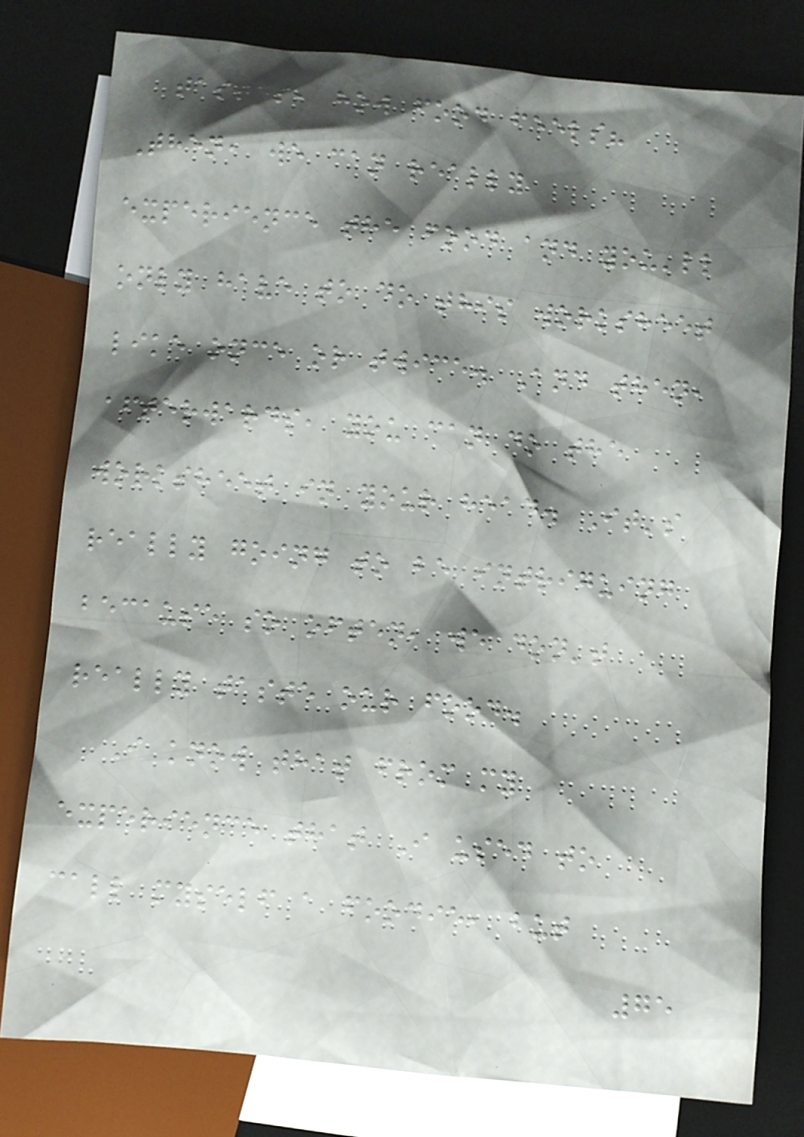tastes, how food feels?
Then, we can really
experience the food and you'll
only have to do this worksheet
like once or twice. And then,
afterwards, you can do the
worksheet in your head. It's
really going to be intriguing
because so often, we don't
really taste our food.
I know that from my
experience that I used to
call myself a foodie, but
75
